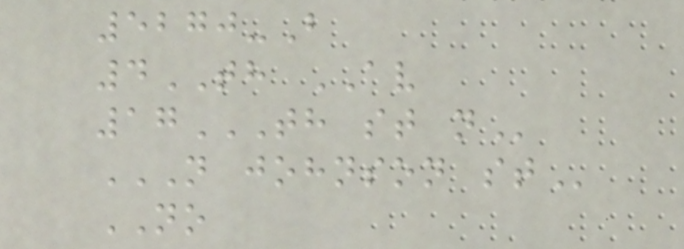5270-B
4TH AV
17TH ST N
N JOHNSON ST
NO
